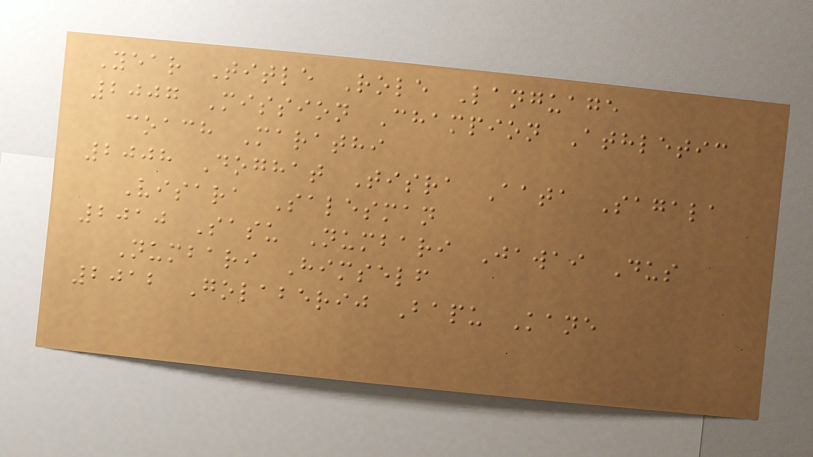Year Title Role Language
2007 Mission Champion Athletic
coach Marathi
2008 Doghat Tisra Aata Sagala
Visara Salesman
2010 Sasu Numbari Jawai Dus
Numbari Himself
2012 Golaberij Bapu Kane
